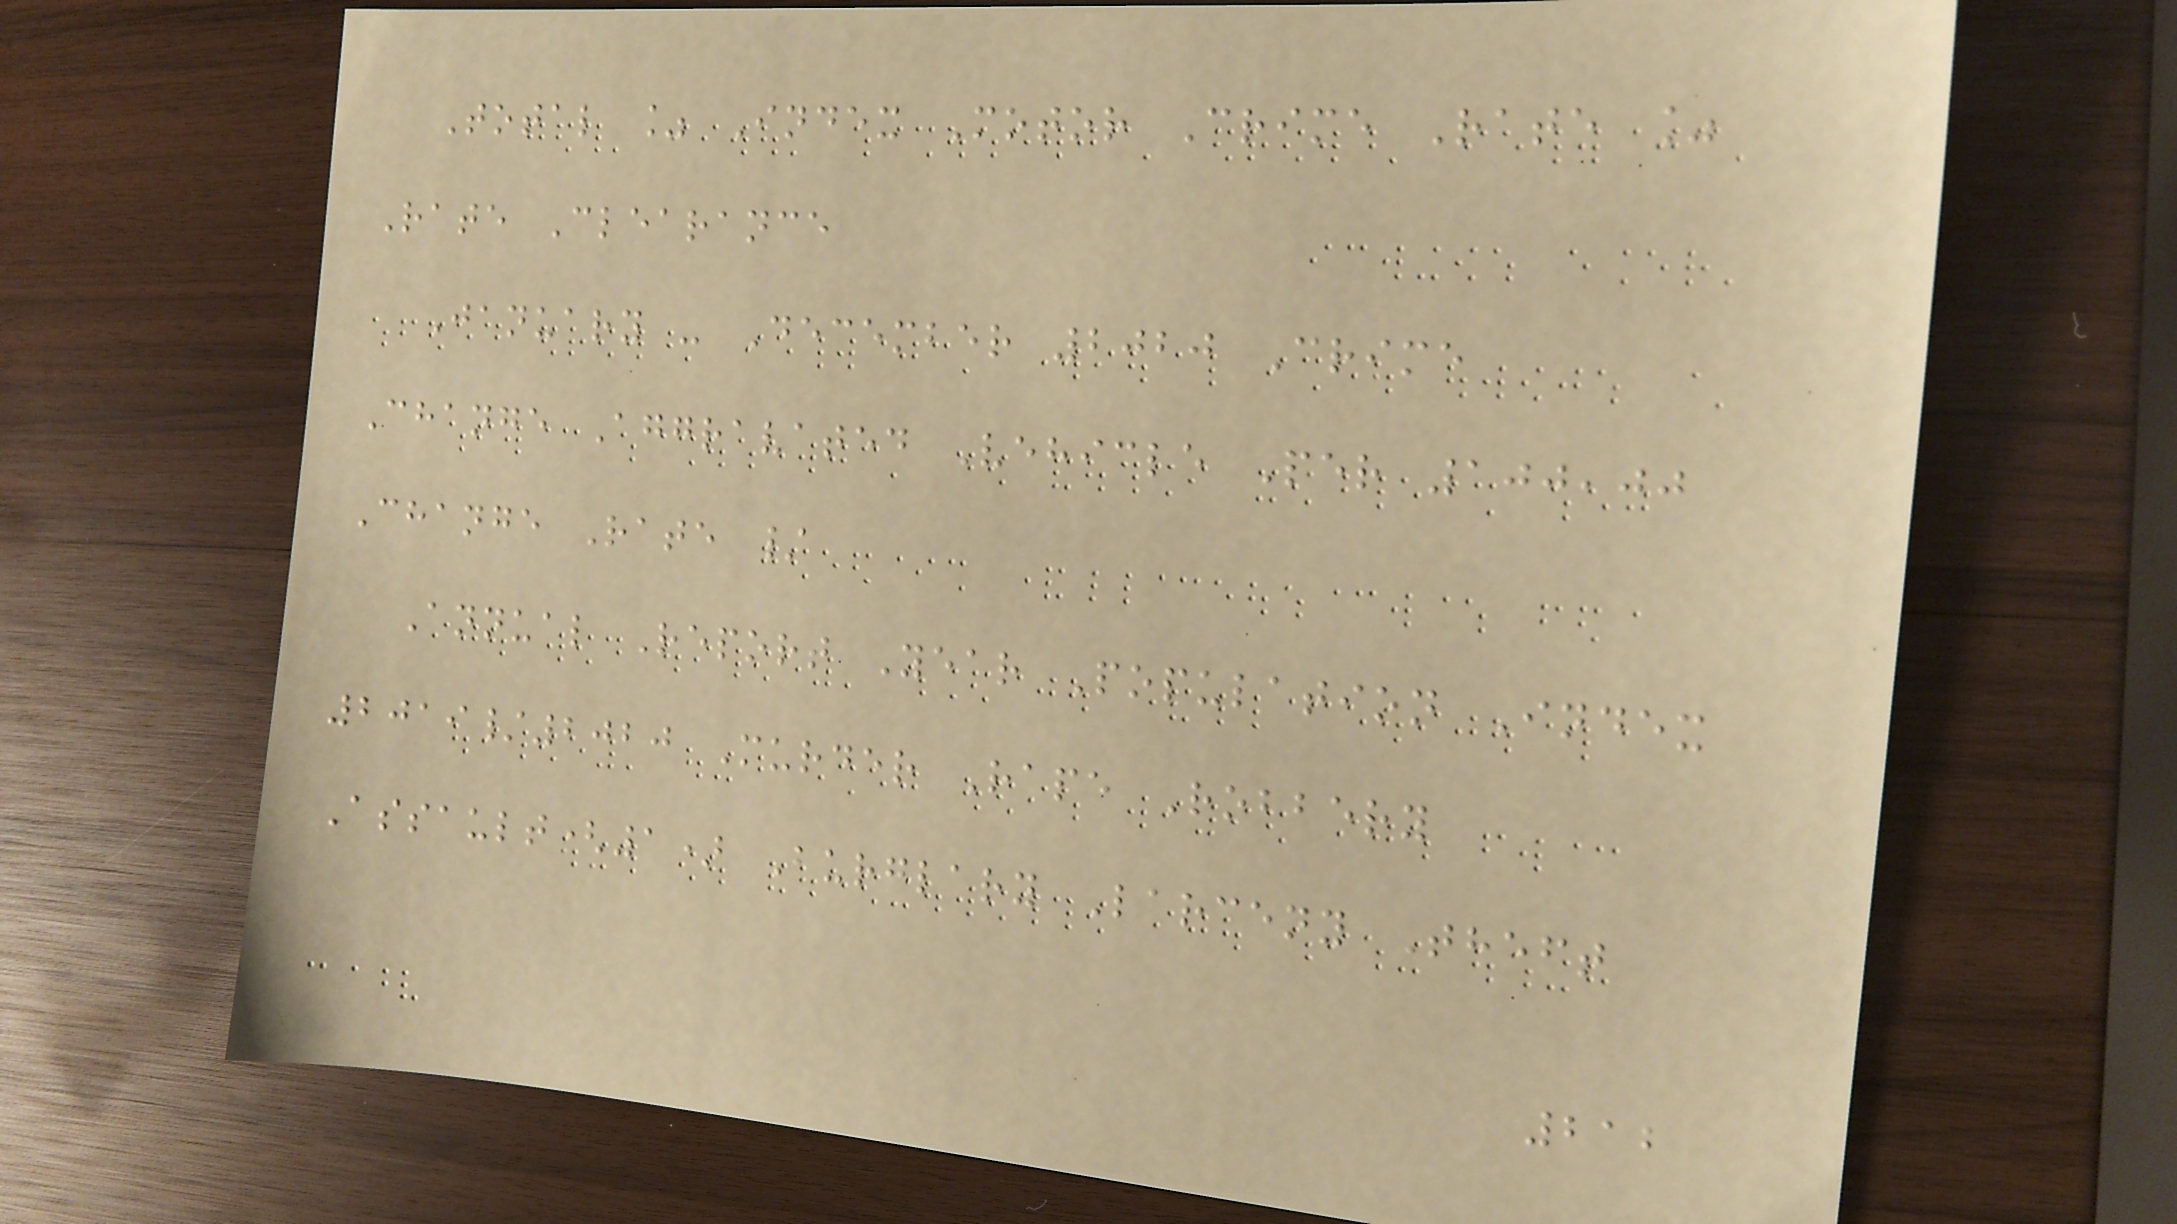Total % Index Motor Crime Rate %
Rate Clearance
January - December 2020 Crime
Change Aggravated Vehicle Per 100,00
Change Rate /
Annual Report Year Population Index
2019/2020 Murder Rape Robbery
Assault(1) Burglary Larceny Theft
212
